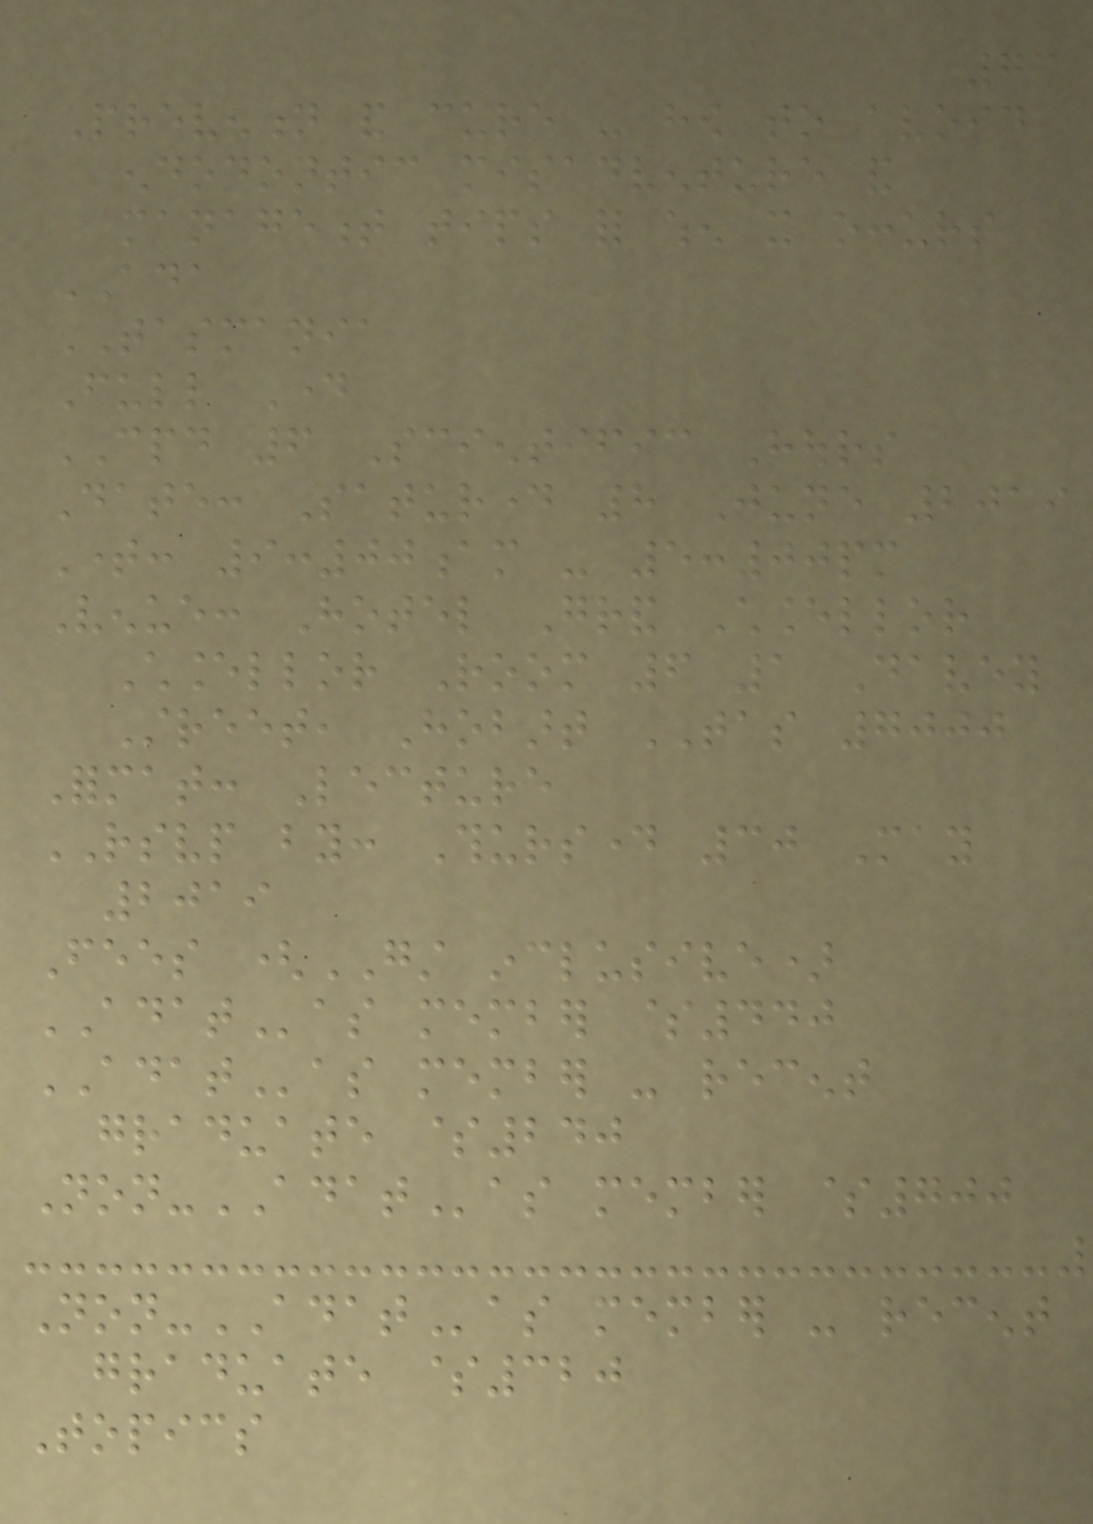73
Prevention and cure - how to avoid
endodontic misadventure and
management tips for when it occurs
ADA
TASMANIA
Full Day
CPD 6 Scientific Hours
Date: Saturday 8 June 2019
Time: 9:00am - 5:00pm
Venue: Hotel Grand Chancellor
Chancellor Room 6 1 Davey
Street, Hobart TAS 7000
Format: Lecture
RSVP by: Thursday 30 May
2019
Fees (GST inclusive)
ADATas member $440
ADATas member - recent
graduate $240
Non-ADATas member $700
Non-ADATas member - recent
graduate $320
Topics
